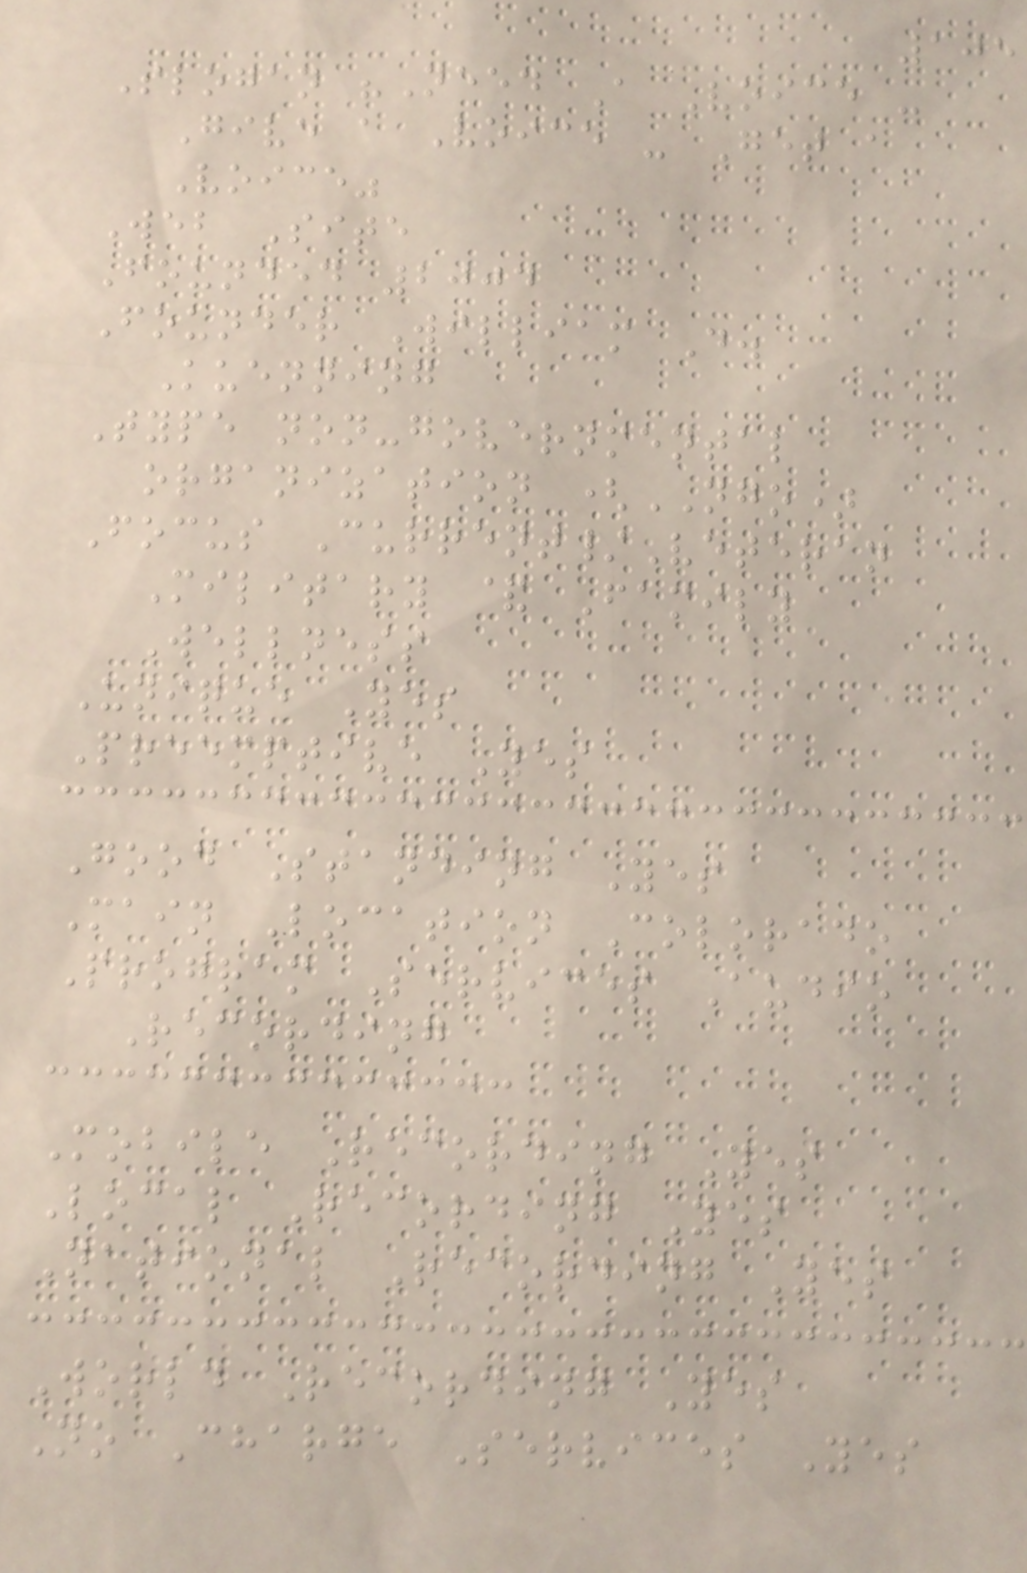105
Slogan "Need A Voice -
Give a Voice - Get a
Voice"
Web Site
Founded 2004
Founder William D.
Kuenning
Type non-governmental
organization (NGO)
Focus Current/Veteran
Military & Family
Wellness
Unique Yes
Preemptive Yes
Good Standing Yes
Main Location Colorado
Program Services Audio
Recording
Mobile Recording Yes
Local Recording Yes
National Recording Yes
World Recording Yes
No Charge Services Yes
